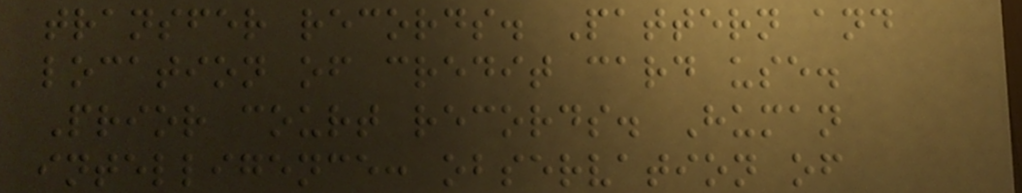transfer records. Pattern and
location of credit card use.
Prior court records. Human
intelligence: observation of
